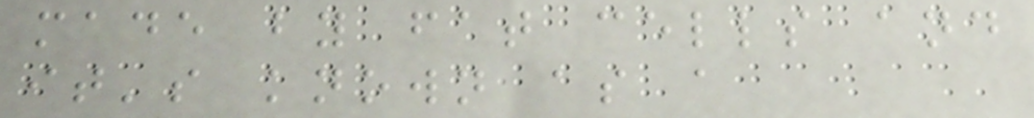made by fat cells and
it's known as a
